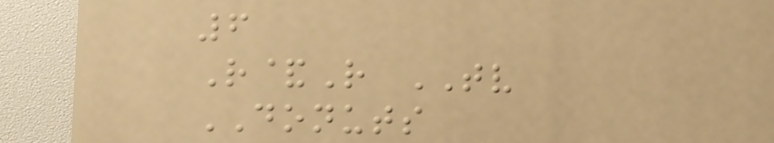6
R&R TV
DONUTS
